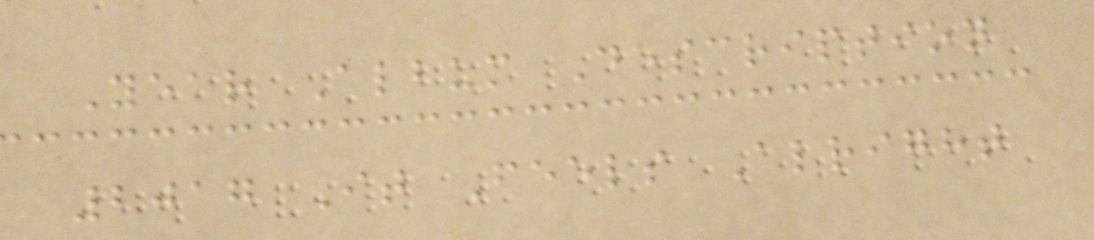Year Album Description
2017 It Feels Alright
